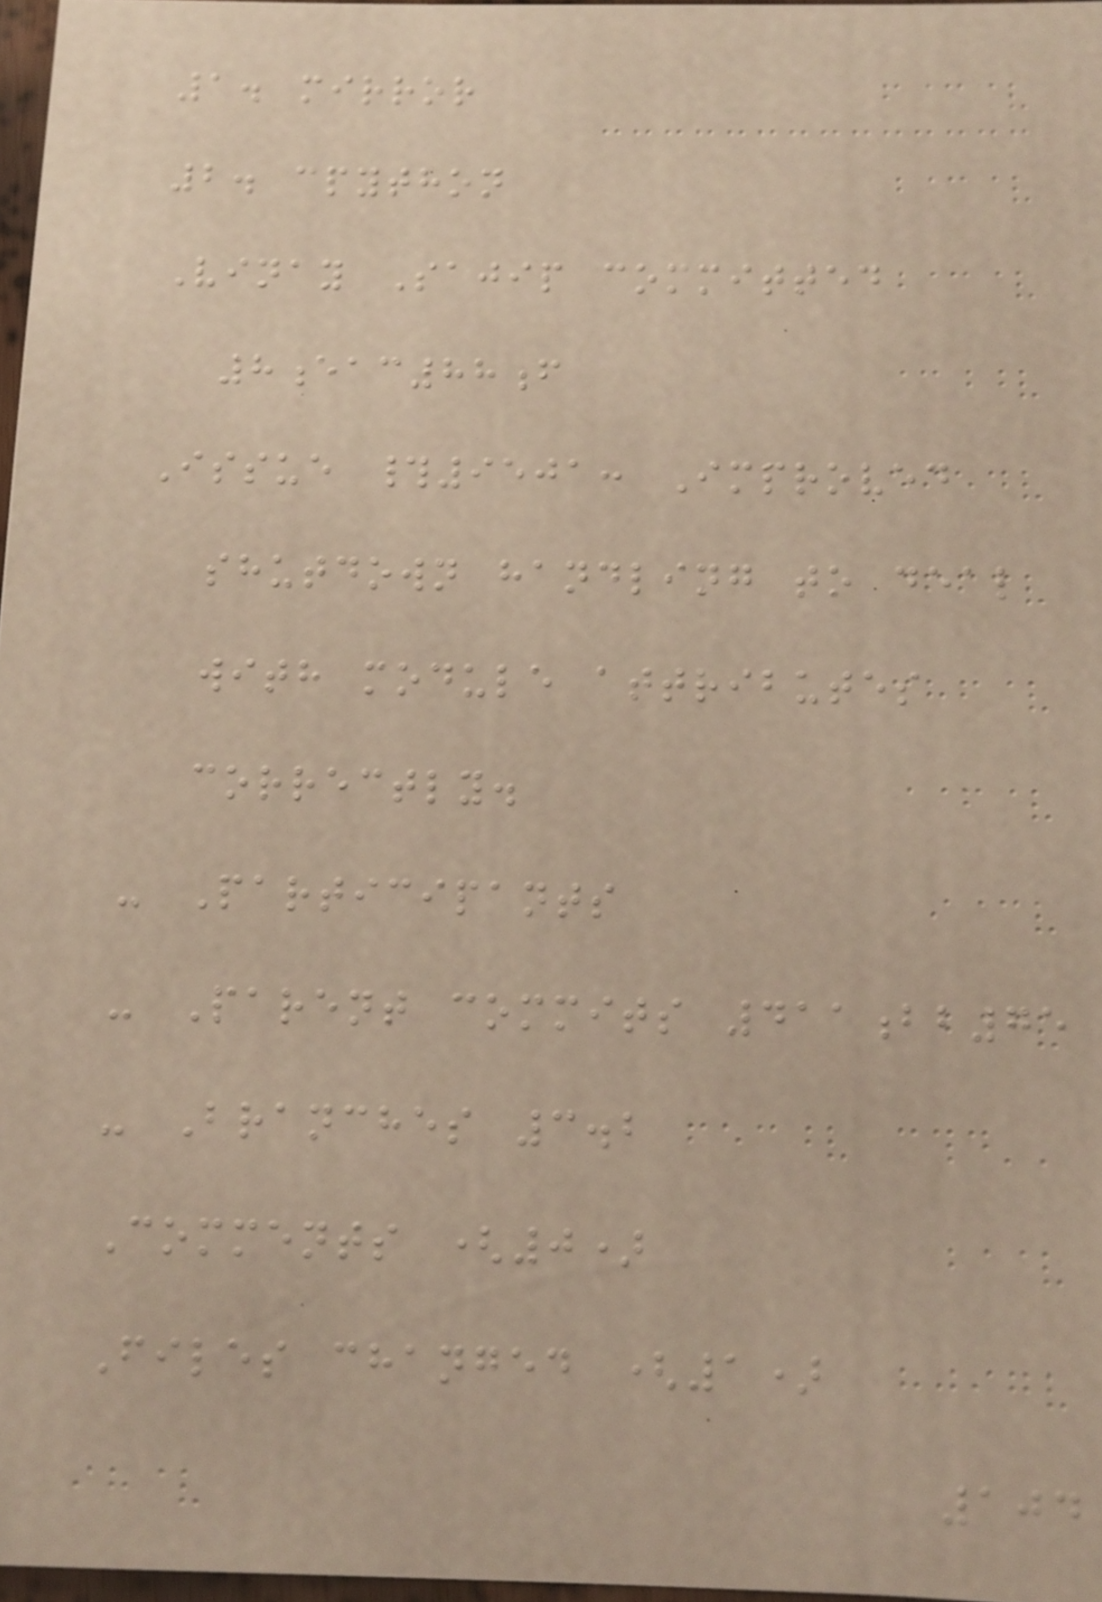1. mirror
2. cpython
Vinay Sajip committed
8eac88f
Issue #9501: Improved
shutdown handling to deal
with module attributes
correctly.
- Participants
- Parent commits 411bb75
- Branches 3.2
Comments (0)
Files changed (1)
104
